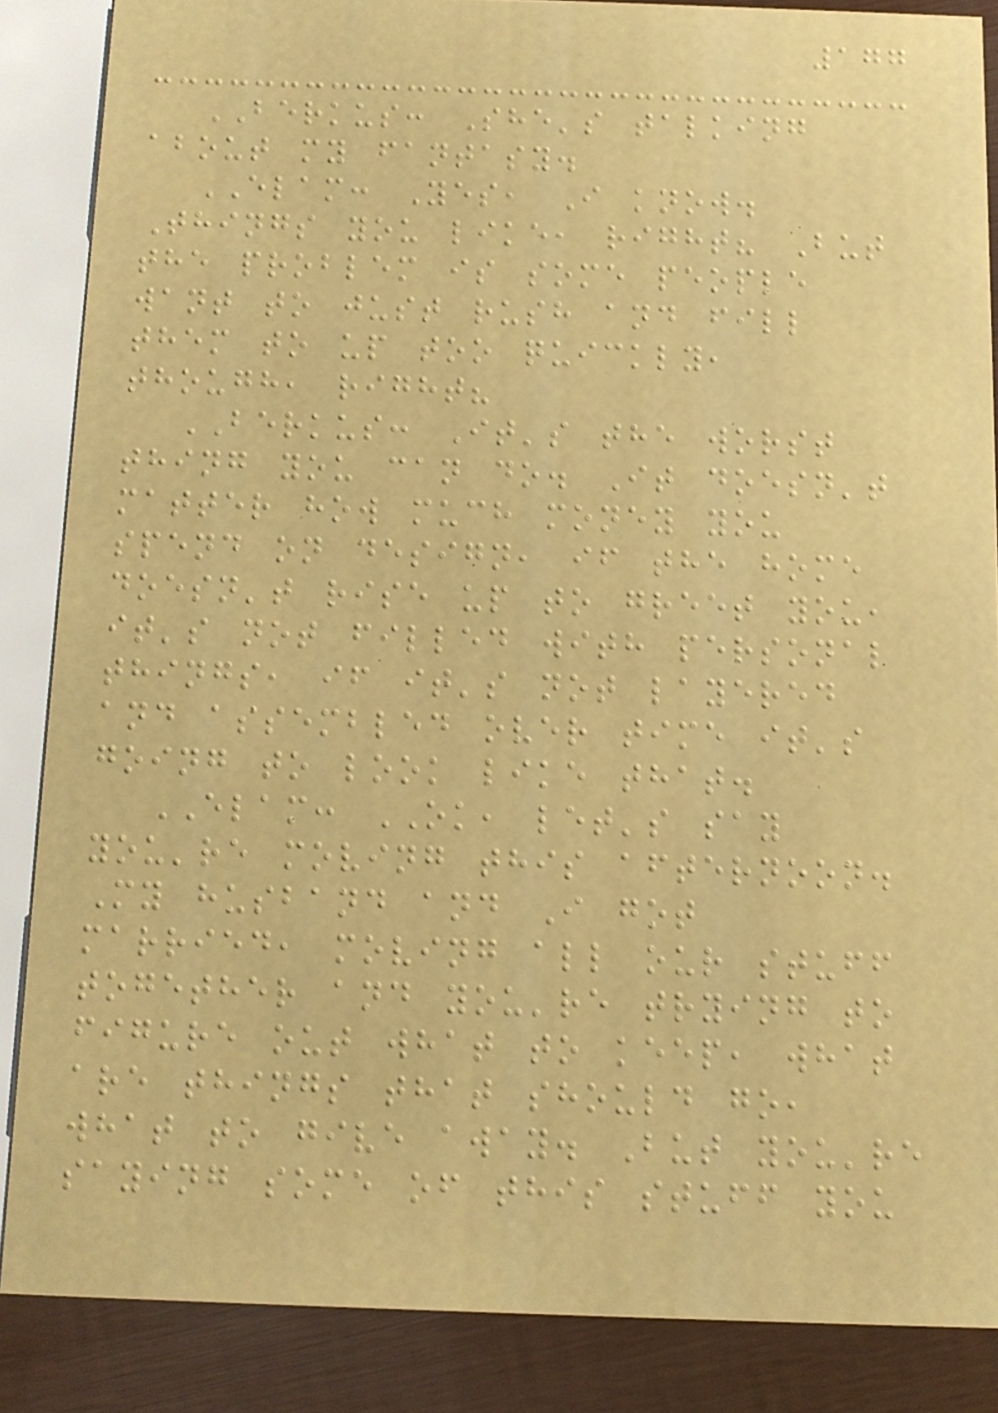177
BERKUS: She's talking
about my fantasy.
ELAM: Yes, I know.
Things you like, right? But
the problem is some people
want to just rush and fill
them to up too quickly,
though, right?
BERKUS: It's the worst
thing you can do. It doesn't
matter how much money you
spend on design, if the home
doesn't rise up to greet you,
it's not filled with personal
things, if it's not layered
and assembled over time it's
going to look like that.
ELAM: OK, let's say
you're moving this afternoon.
My husband and I got
married, moving all our stuff
together and you're trying to
figure out what to keep, what
are things that should go,
what to give away. But you're
saying some of this stuff you
